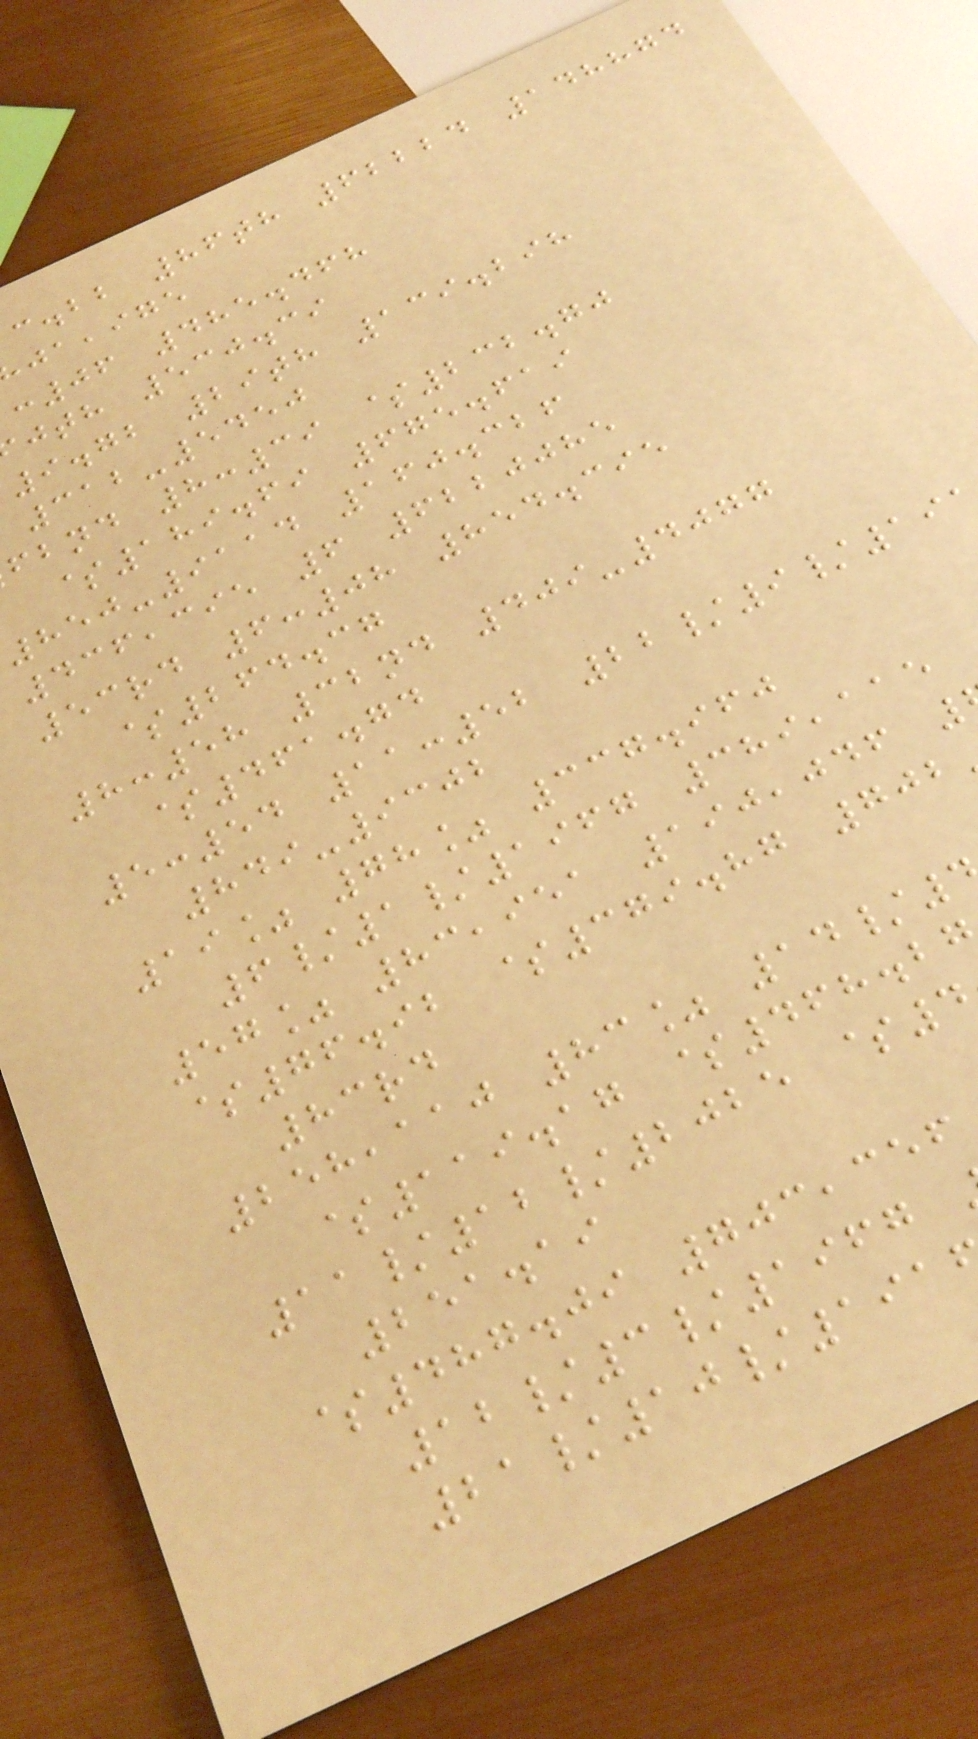c.bb 86th 62224 148874
,ige
:06 485.468
jth 530.39
9.72 29th 139.298
312-5450
fbnd 8:39 $232.70
$189.69 675.619
850-9114 160.326
436,395 6 6220085
53rd 6:08 854.395
$264.37
8:58 32nd 409-4077
$461.74
5:54 11:52 22/9/19
849-9302
19% 78% 337.960
6/1/1967 389,115
57% 83,951 190,046
$76.92 $379.87 702
83rd
258,110 83% 14/
$119.17 $468.2
11/12/2025 $4
251.19
$487.09 703,356
12/3/1967
21/10/191
